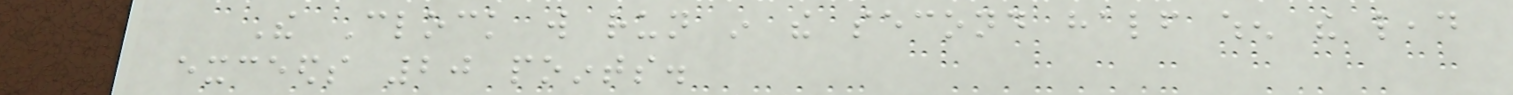The Clock will run in the second half when the lead
exceeds 20 points.
